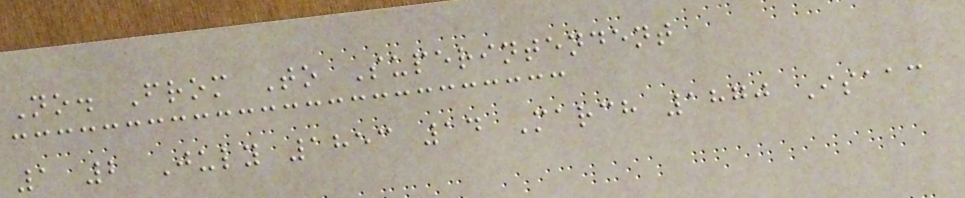No. From To Superintendent
1 2 July 1853 14 March 1870 Isaac
